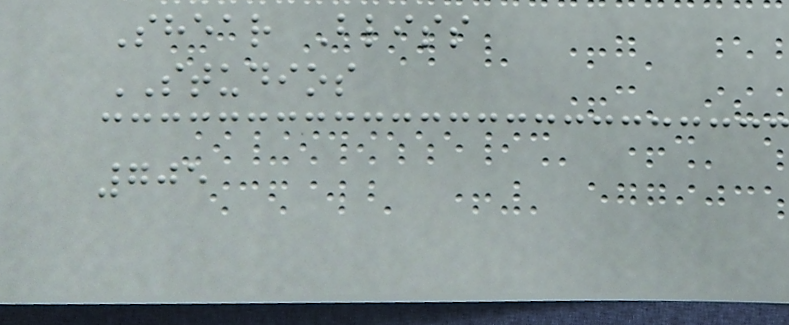Shear Bliss
STUDIOS
705
